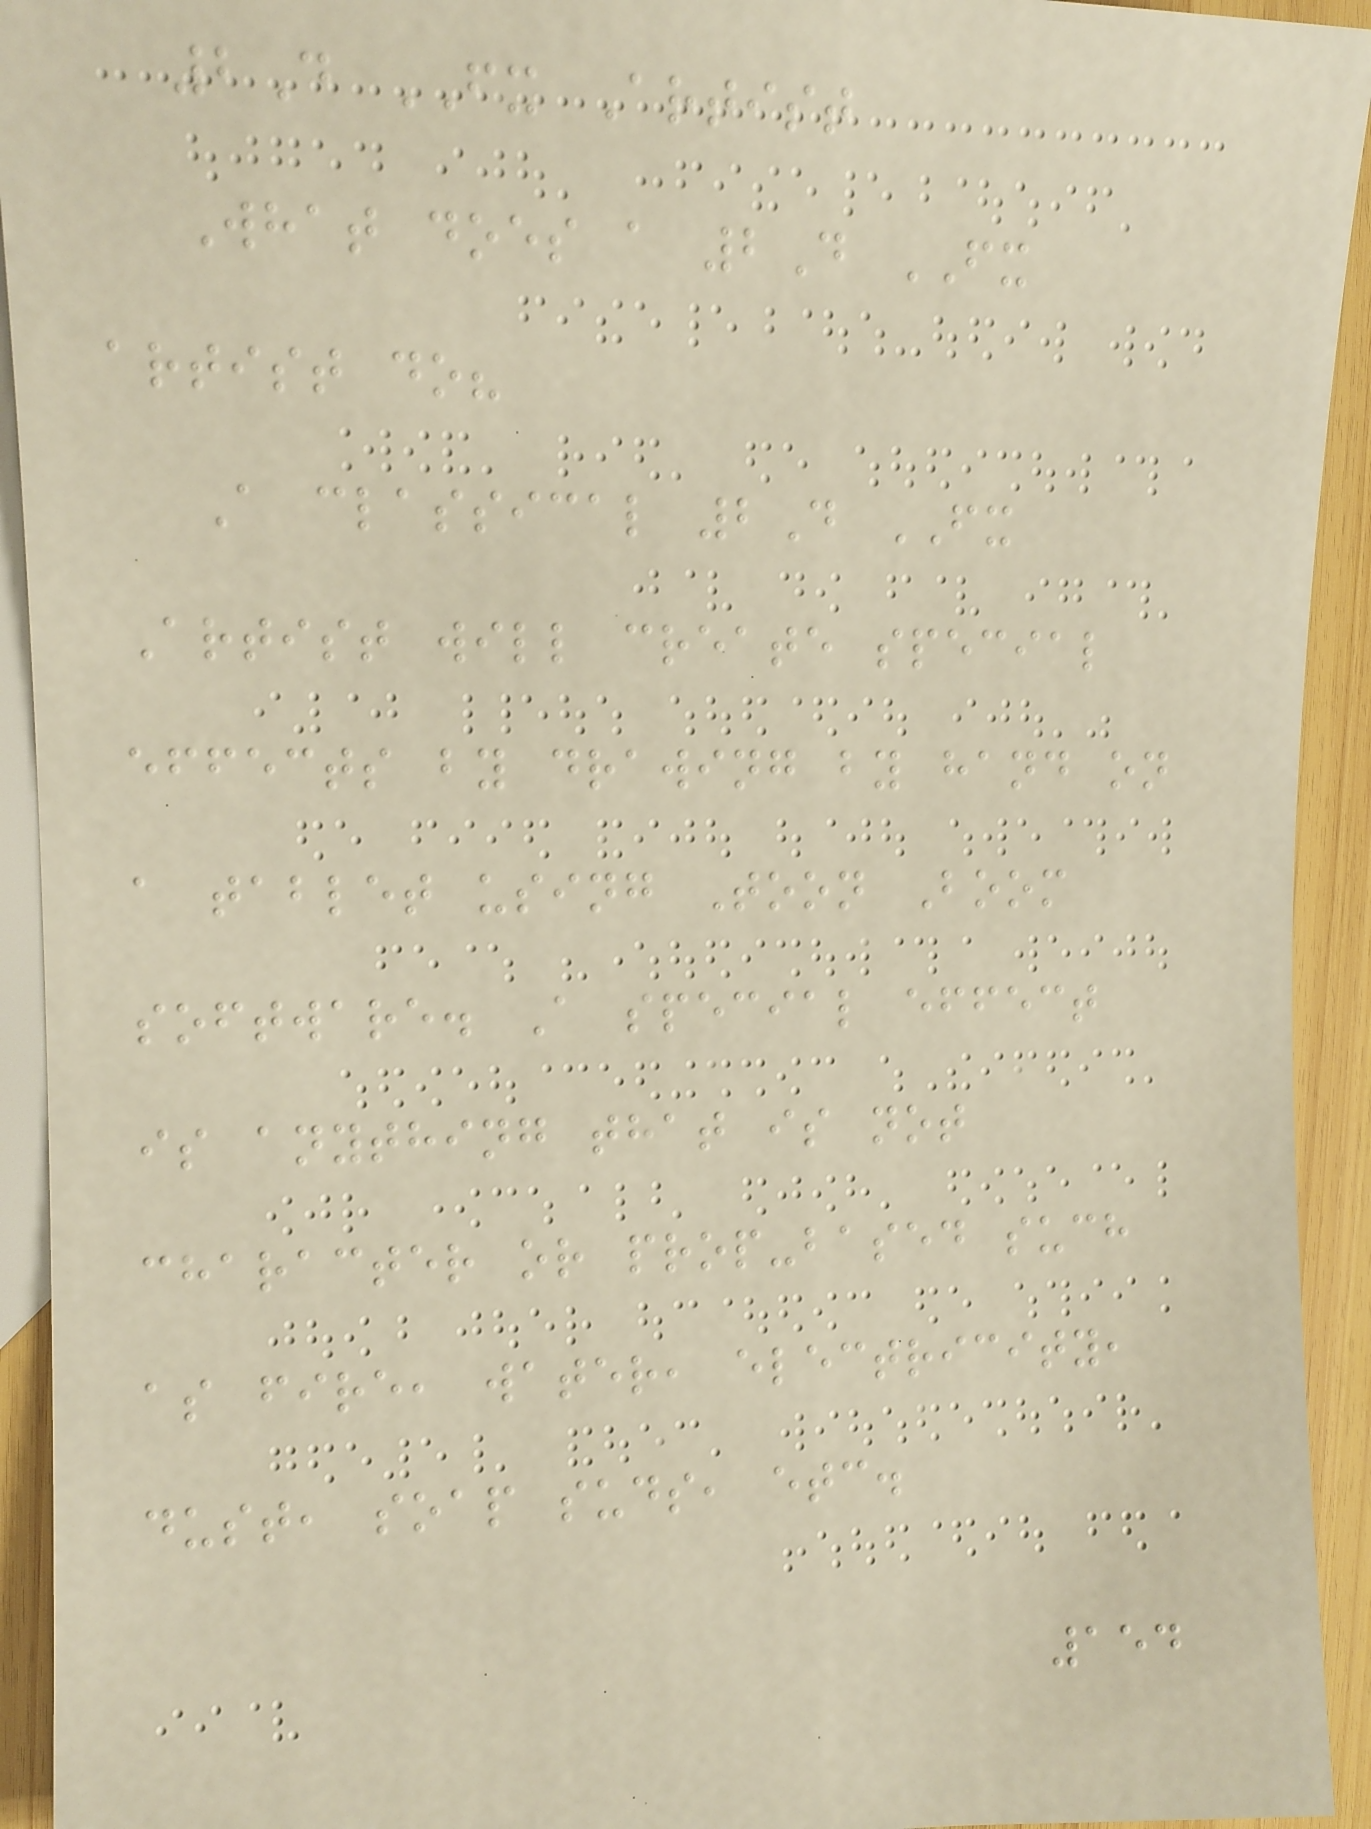2D FX Artist
What does a 2D FX
artist do?
A classical 2D FX
Artist will create special
effects by drawing by hand on
a tablet using Toon Boom
software. A special effect
is anything that is not
character or prop-based such
as fire, water, electricity,
dust, soap suds, etc.
154
